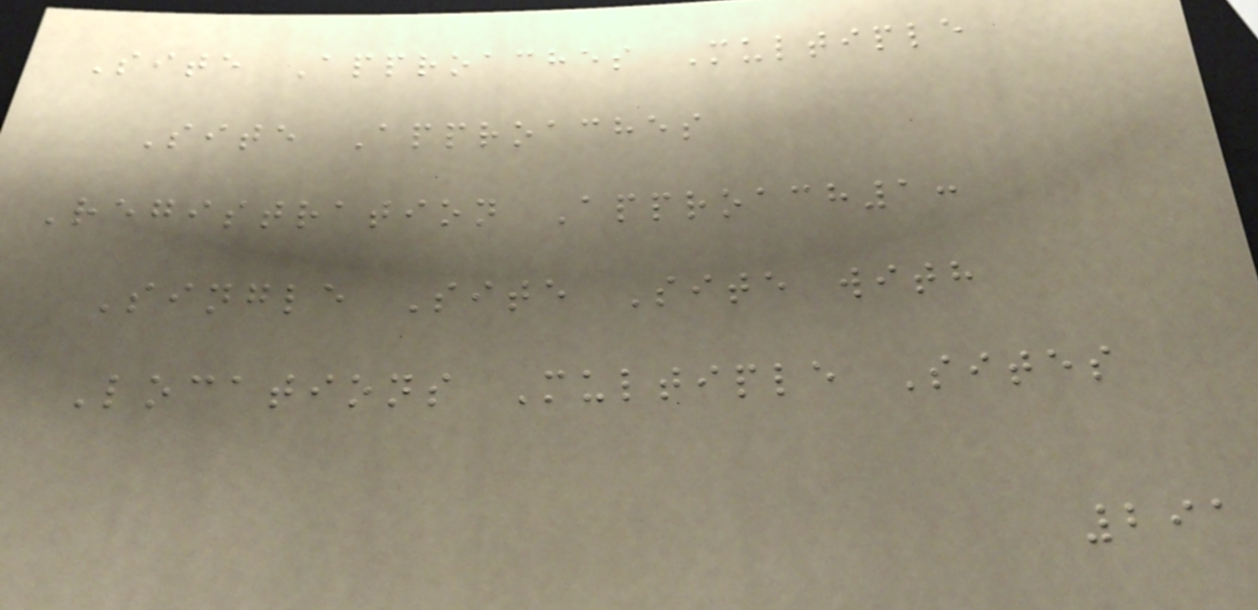Site Approaches Multiple
Site Approaches
Registration Approach1:
Single Site Site with
Locations Multiple Sites
291
